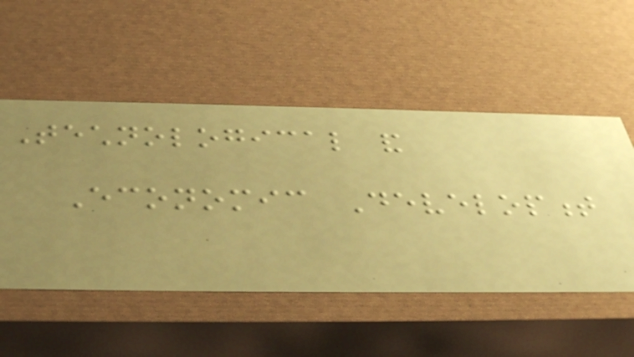Technological and
Economic Development
